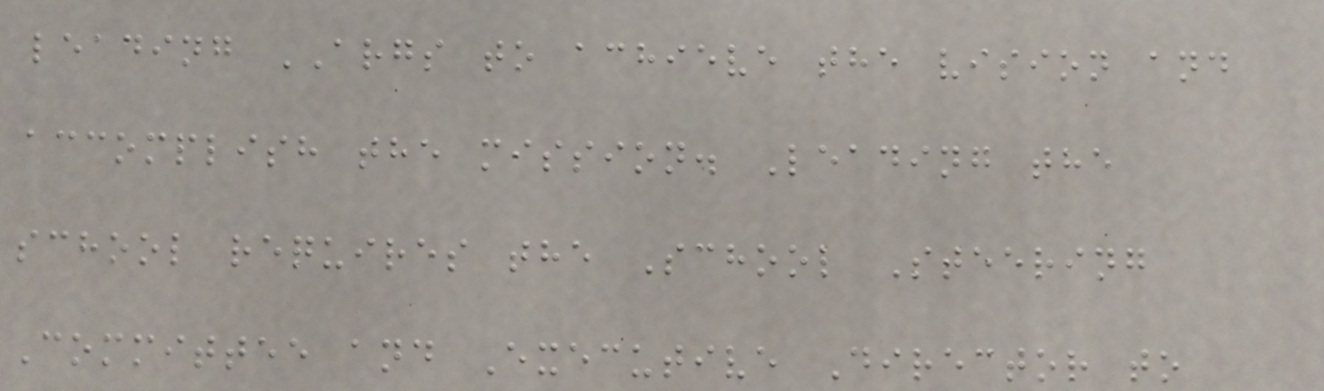leading ARGS to achieve the vision and
accomplish the mission. Leading the
school requires the School Steering
Committee and Executive Director to
